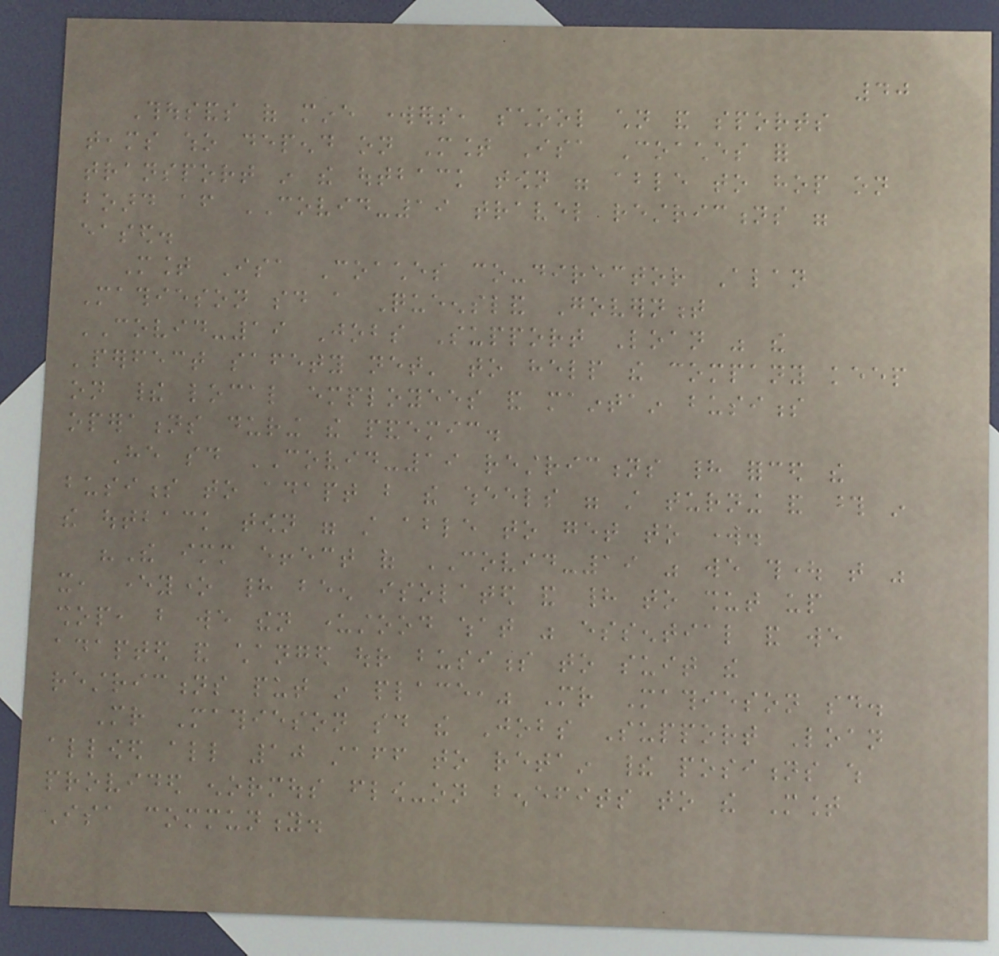40
Thousands of mine workers, school children and sports
teams who depend on Mount Isa Coaches for
transport in the outback town were able to hop on
board after COVID-19 travel restrictions were
eased.
Mount Isa Coaches co-director Alan
Mathieson said a Queensland Government
COVID-19 Jobs Support Loan was the
'perfect safety net' to help the company keep
on their local employees and maintain business
operations during the pandemic.
He said COVID-19 restrictions had forced the
business to adapt but the wheels were still turning and those in
the outback town were still able to get to work.
"The immediate effect of COVID-19 was we thought that was
it, everyone had been isolated and had to shut up
shop, but we then understood what was essential and we
adapted and changed our business to suit the
restrictions put in place," Mr Mathieson said.
Mr Mathieson said the Jobs Support Loan
allowed all 10 staff to retain their positions which
provided enormous flow-on benefits to the Mount
Isa community.
